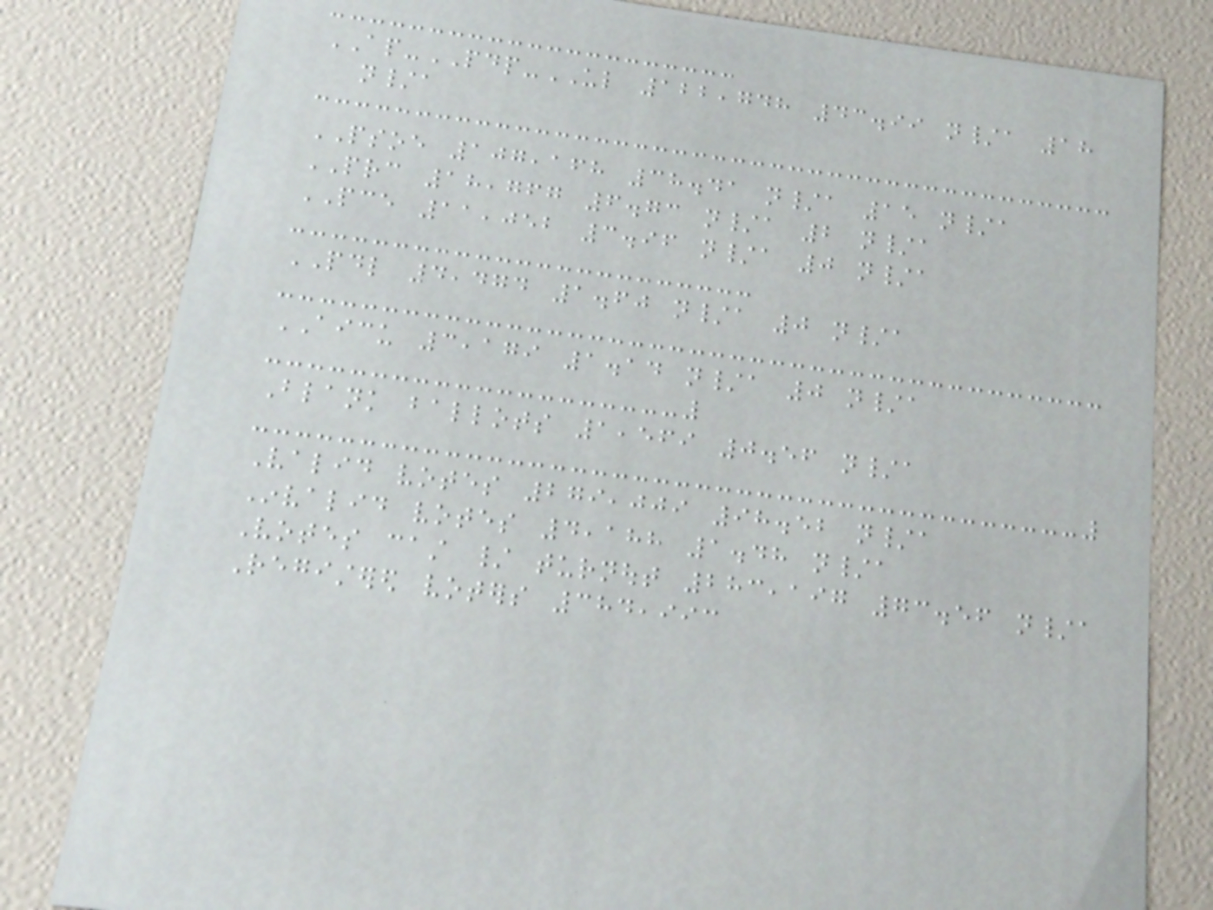AP-PDP-UL 122,748 43.99 n/a 18
n/a
PSOE 107,168 38.41 n/a 15 n/a
PRC 18,767 6.73 n/a 2 n/a
PCE 11,052 3.96 n/a 0 n/a
PDL 4,474 1.60 n/a 0 n/a
AICU 3,179 1.14 n/a 0 n/a
Blank ballots 1,569 0.56 n/a
Valid votes 279,009 98.52 n/a
Invalid votes 4,188 1.48 n/a
Votes cast / turnout 283,197 73.56 n/a
Registered voters 384,993
